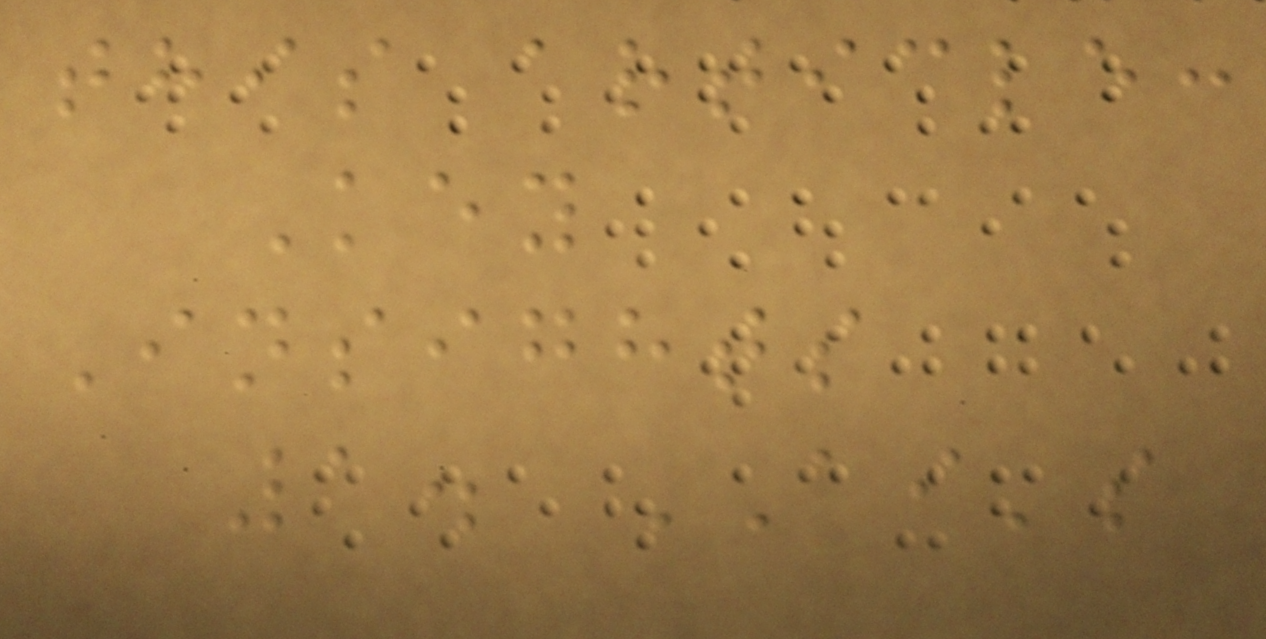this article:
Key
Insights
1. AI's
